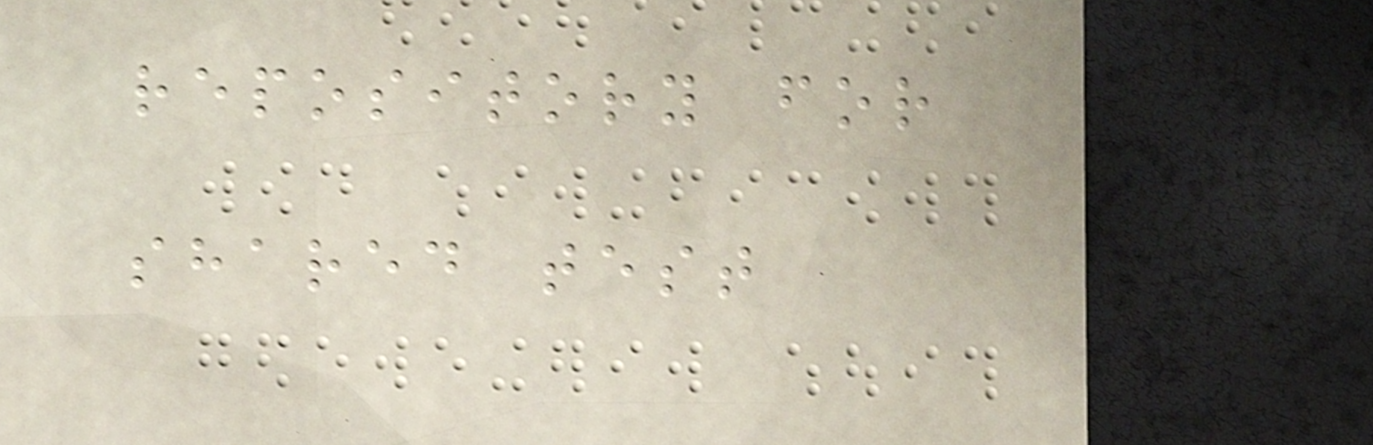repository for
shared test
